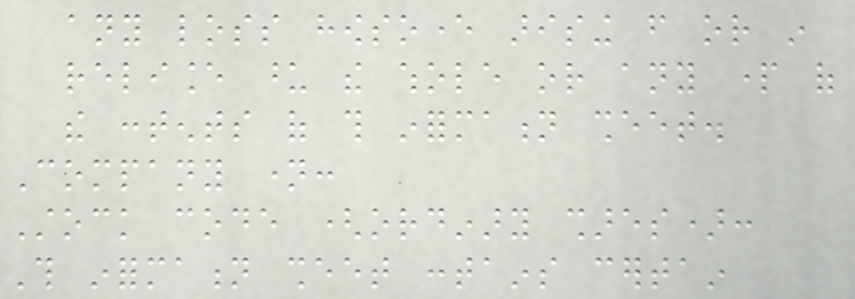any loss howsoever arising from or in
reliance upon the whole or any part of
the contents of this information sheet.
Company name:
Stock code (ordinary shares):
This information sheet contains certain
